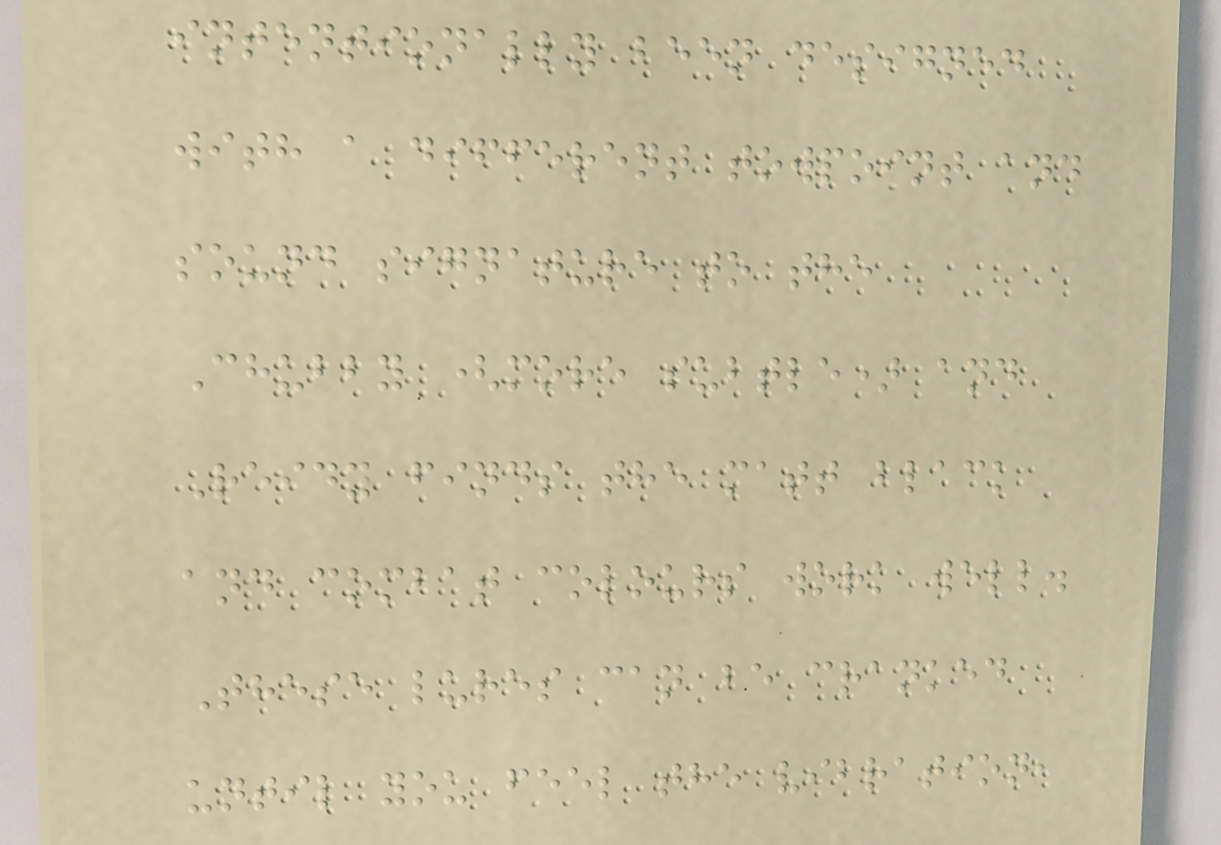intentionally been designed
with a different towpoint and
sound signature to the
Chubby (more subtle) and
Reidy finds the matt black
and combat colours work well.
These lures can be cranked
until you feel the vibration,
